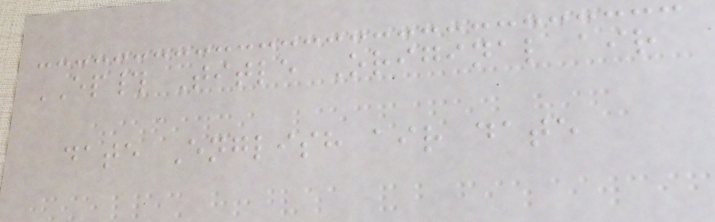EP# Title Original air
date English air date
